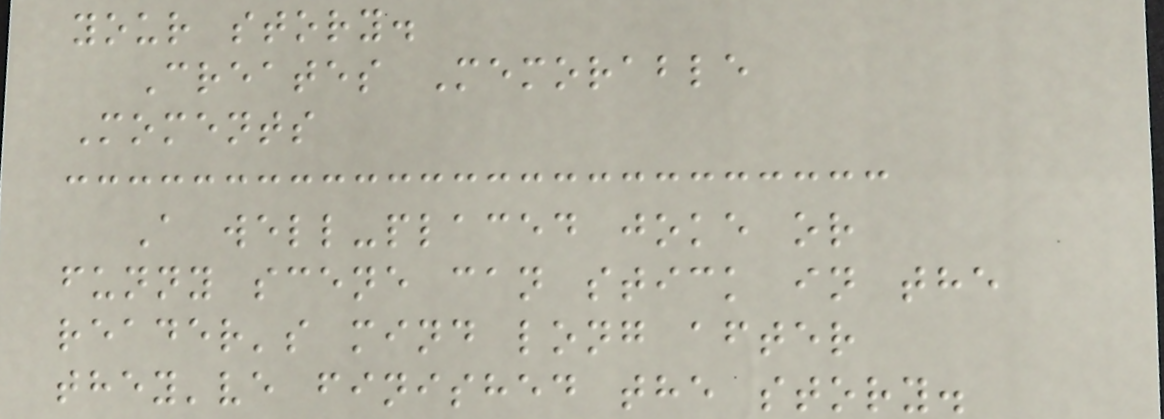your story.
Creates Memorable
Moments
A well-placed joke or
funny scene can stick in the
reader's mind long after
they've finished the story.
